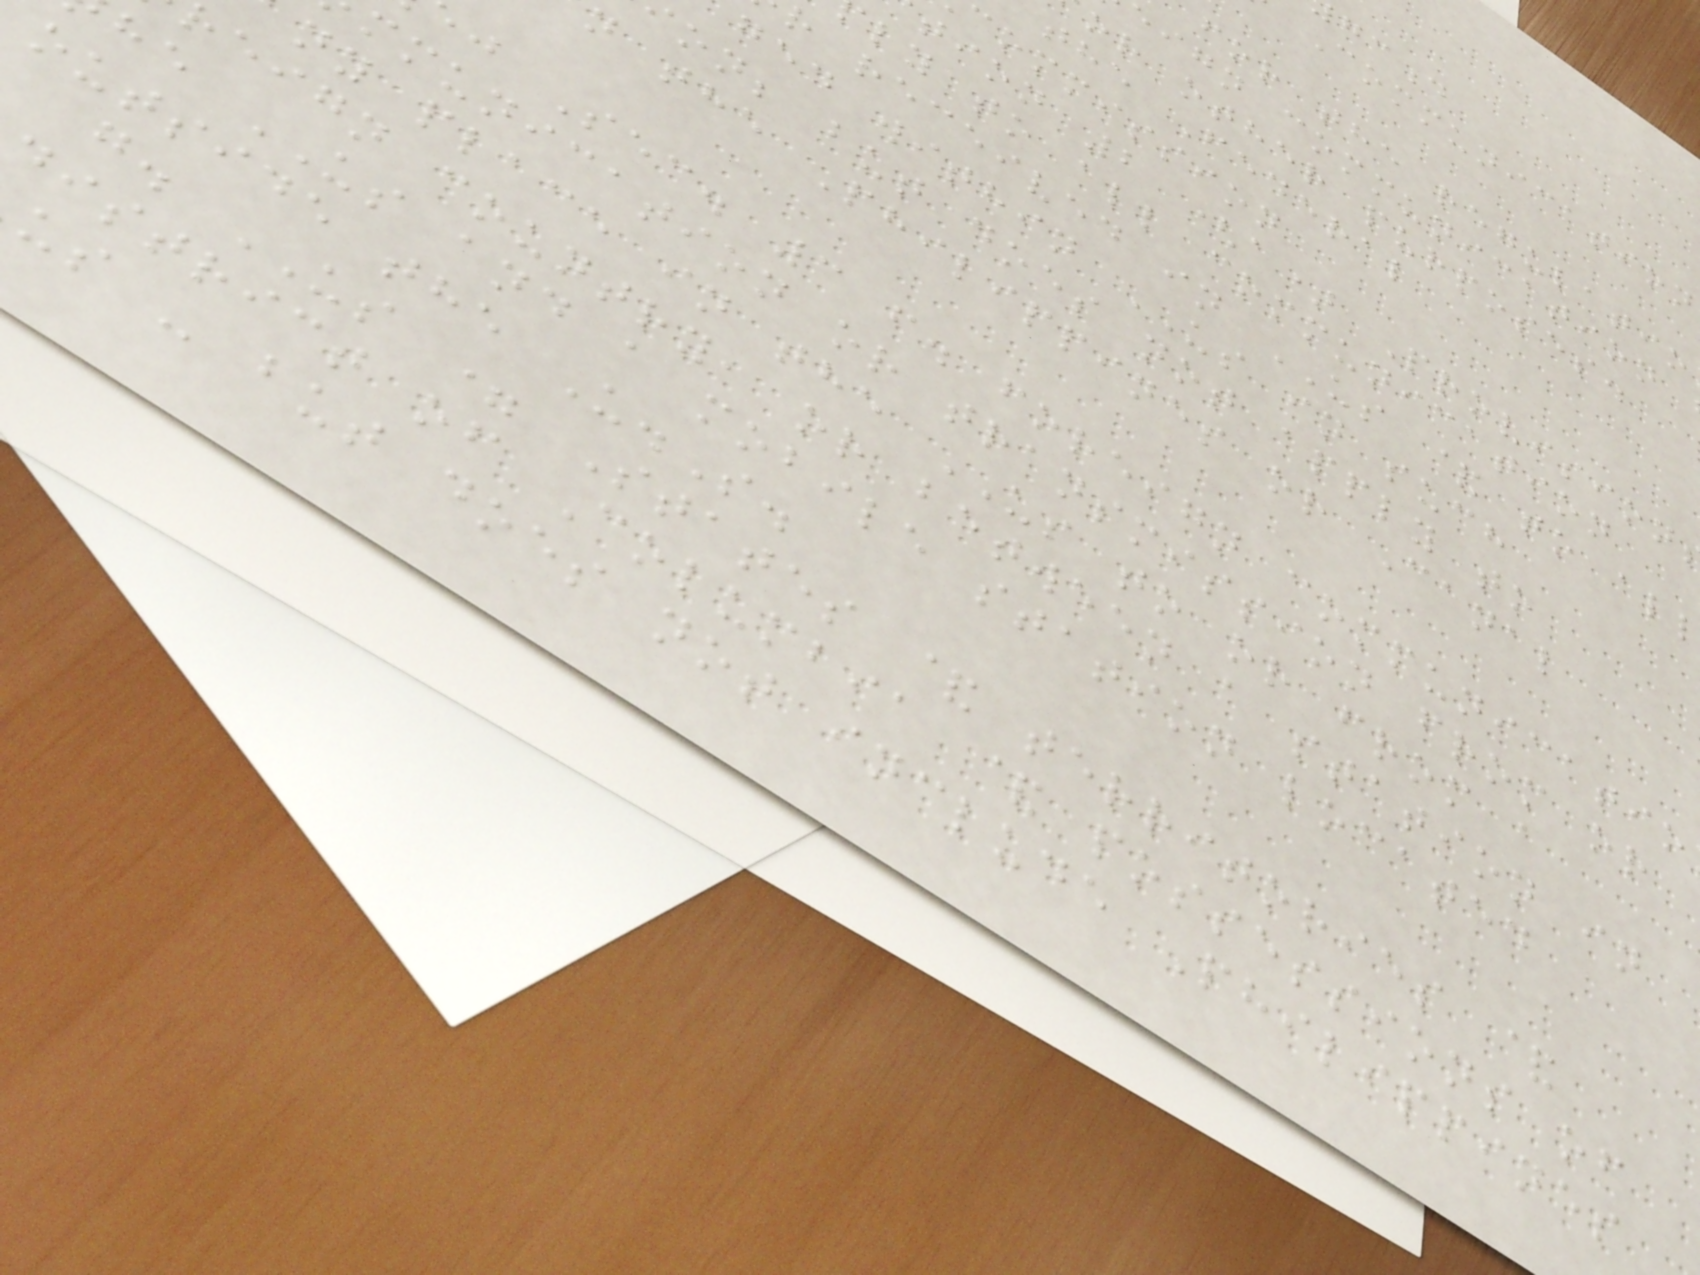Communication
for the regulatio
eign communication
or other purposes.
the Federal
commission
tion 2 (a) Provision
ly to all communication
r received in US & to al
ged within US in such
on; but does not apply to
n the Philippines or Canal
j Sec. 3 f. foreign communicatio
mmunication or transmission from or
ny place in the US to or from a
eign country, or between a station in
he US and a mobile station located
outside the U.S.
g. US = States & territories &
district of Columbia & possessions of
us - but does not include Philippines
